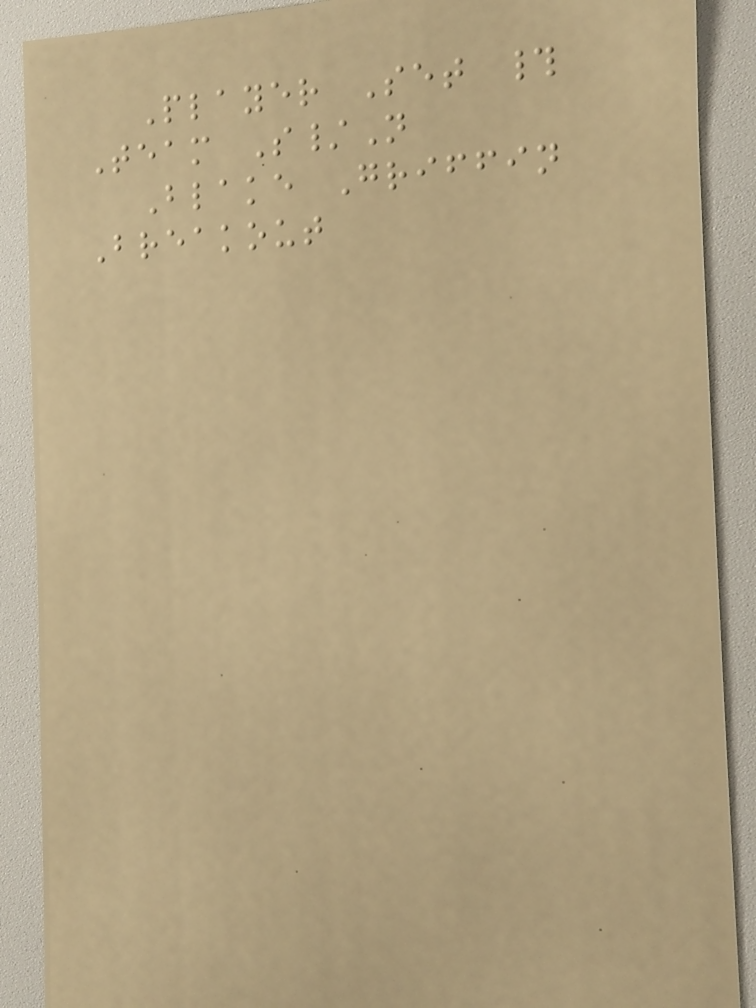Player Set #
Team S/N
Blake Griffin
Breakout
